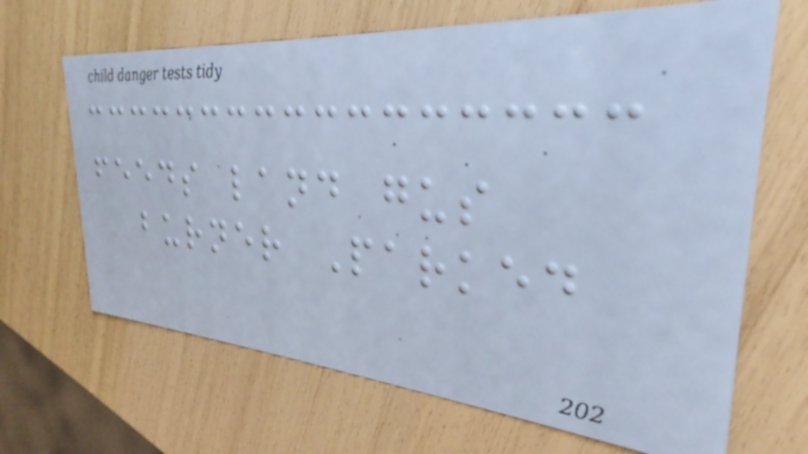feeds land gus
burner Parked
